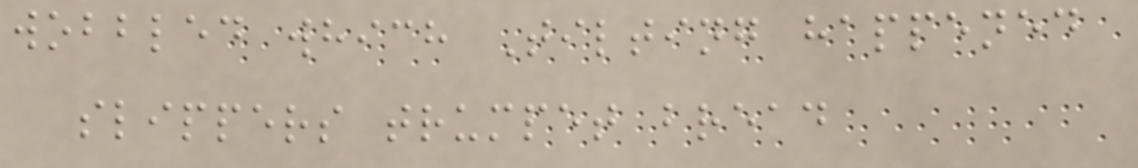wobbled which Tilting happened
slippers trumpet bread
